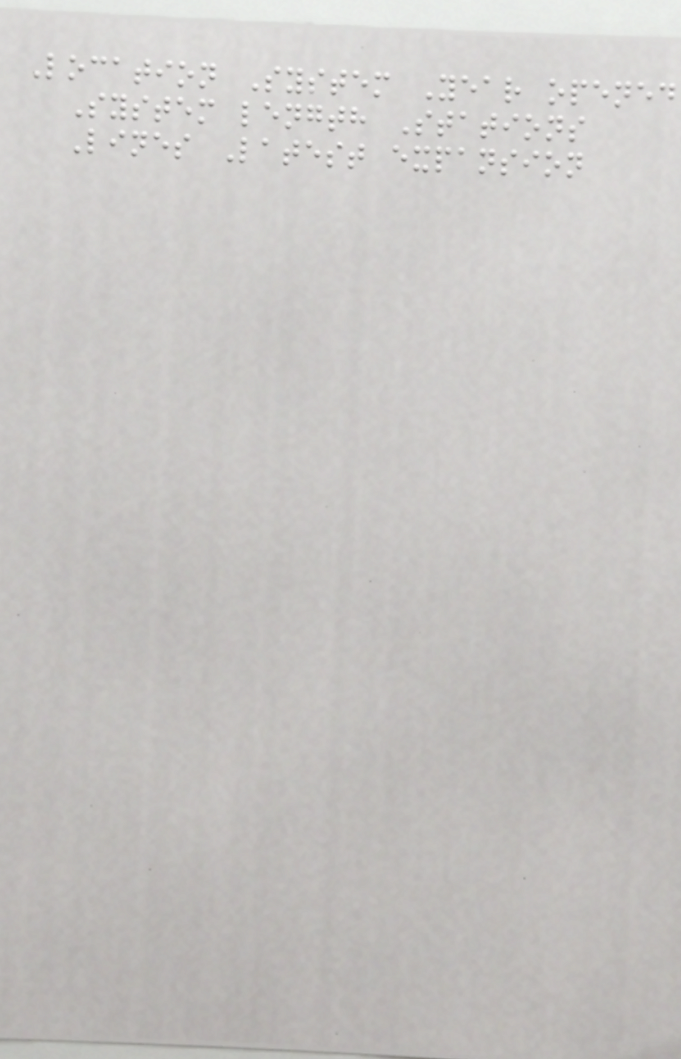Location System Year opened
System length Stations
Lines Latest expansion
